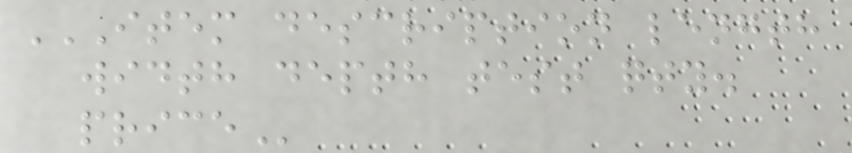ITEM DESCRIPTION LENGTH
WIDTH DEPTH TEST QTY.
PRICE
